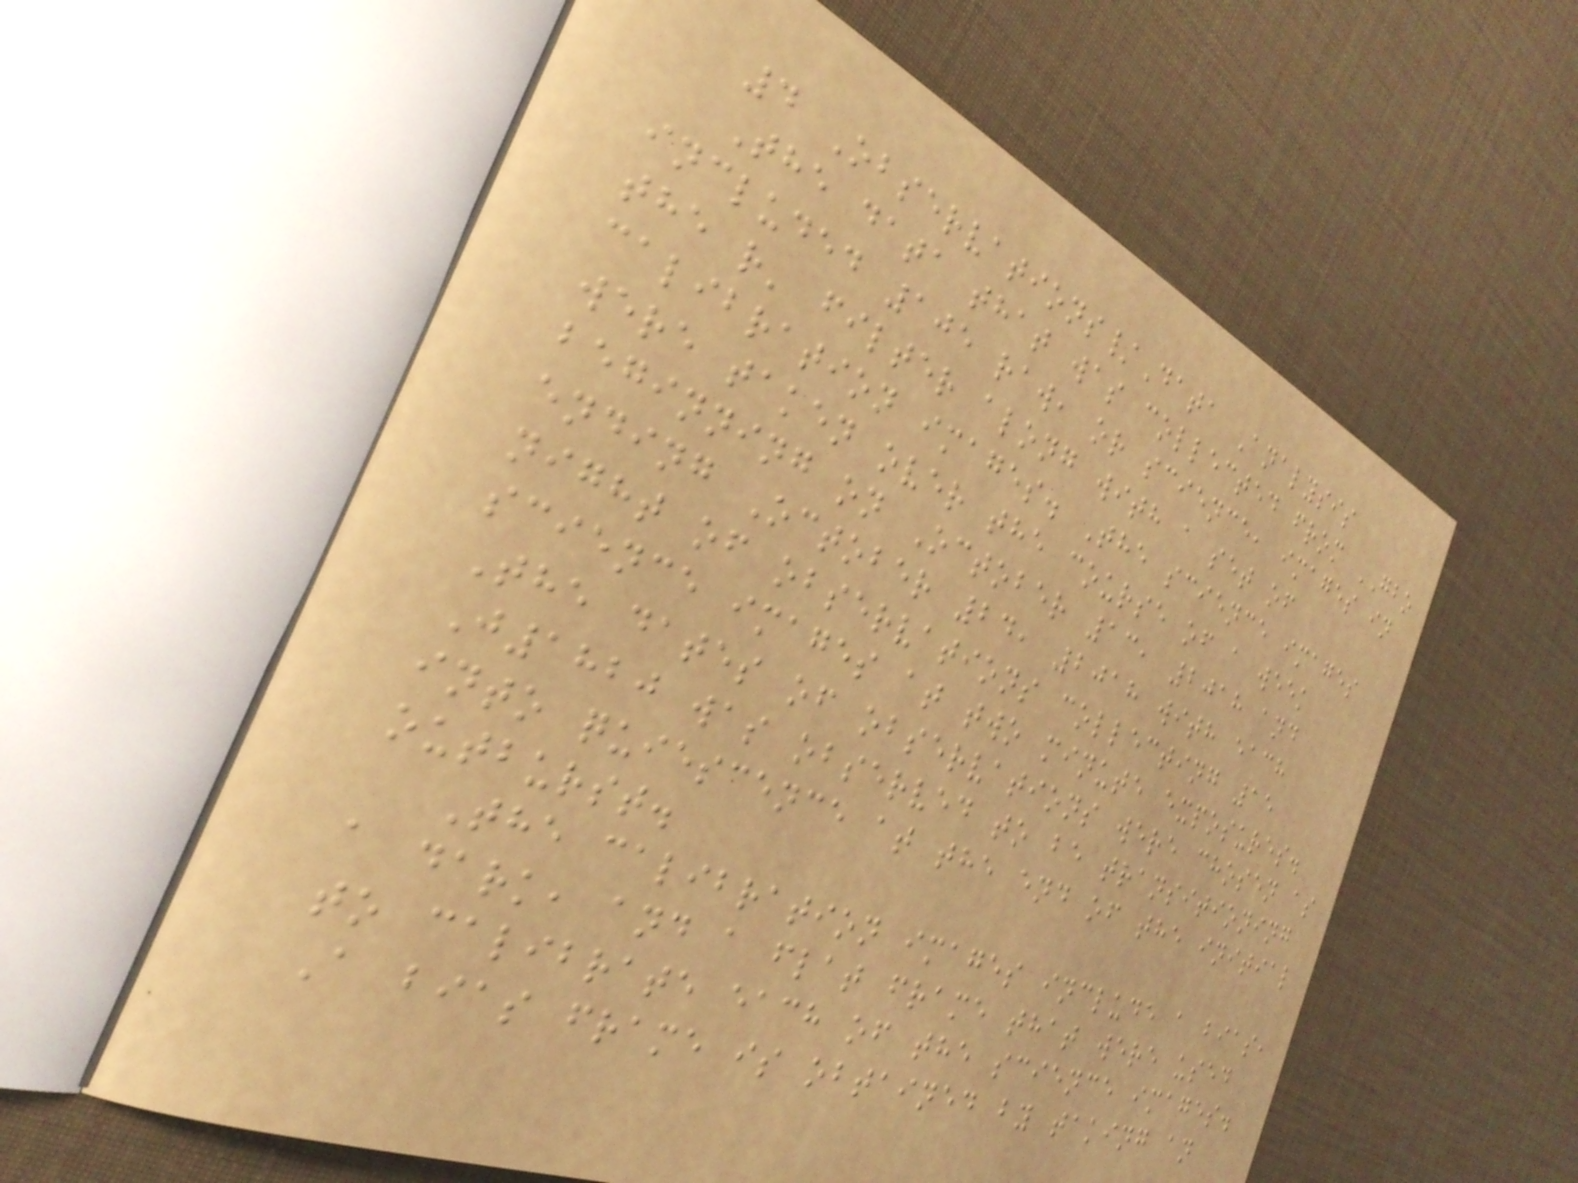4 Observations/Data Analysis
The data that was collected from GBO
included 105 raw, or science, images in
the r' filter along with a set of
calibration images. The science images
were taken over the course of a week
beginning on October 13, 2018 and
ending October 24, 2018 with each
night of observations collecting 15
science images at two minute exposures.
The dates of observations were chosen as
J1820 was observed to be transitioning
into quiescence at the end of the initial
outburst.
The calibration images include a bias,
a dark, and a flat frame that were used
to calibrate each of the science images.
A bias frame is obtained by taking an
